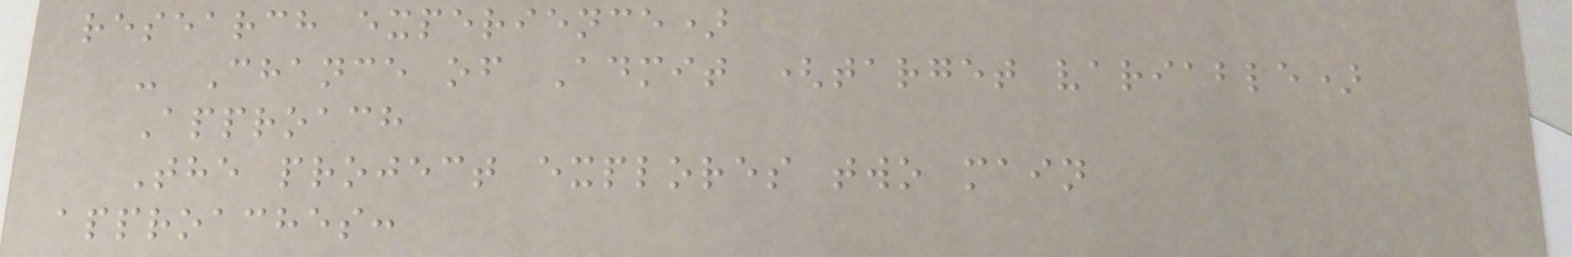research experience)
- Chance of Admit (target variable)
Approach
The project explores two main
approaches:
